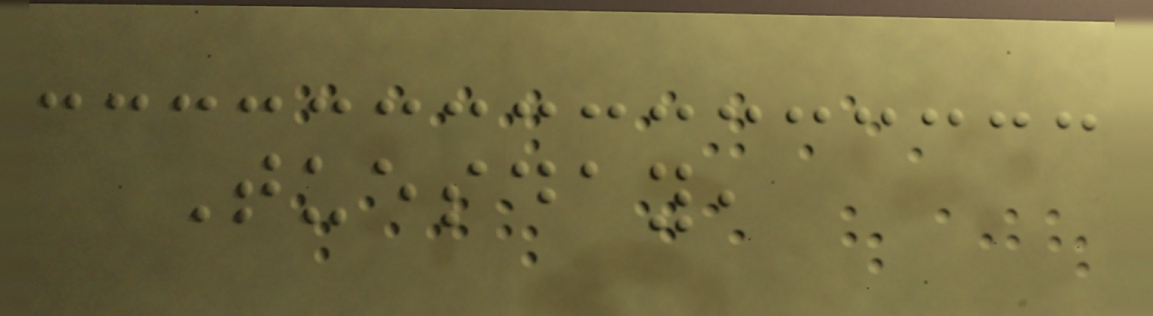Tuesday,
